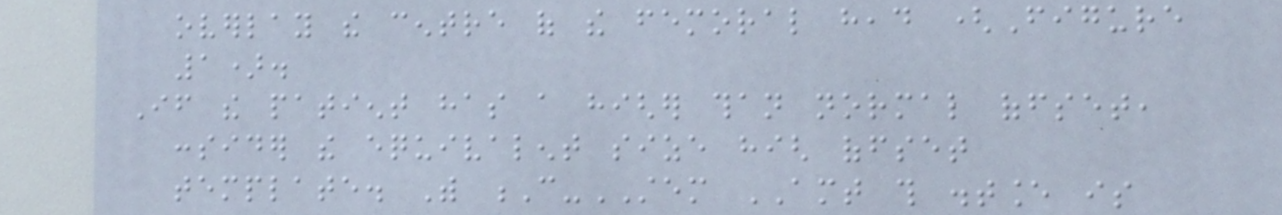overlay the centre of the femoral head (Figure
1).
If the patient has a higher than normal offset,
consider the equivalent size high offset
template. With C-STEM AMT this distance is
